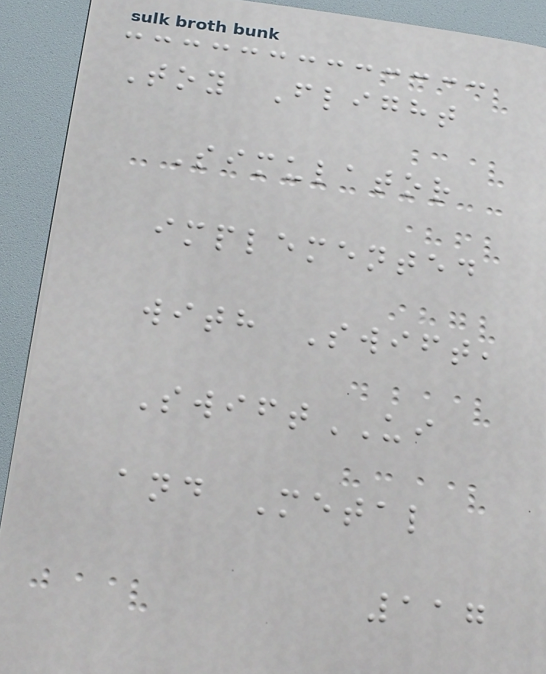Toy Flight
Simulator
implemented
with Swift,
SwiftUI
and Metal
117
